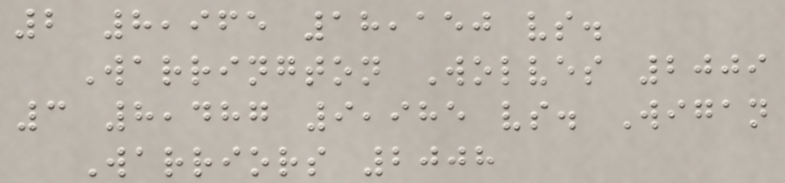2 8,965 18,150 vs.
Warrington Wolves 2009
3 8,487 9,985 vs. Wigan
Warriors 2008
